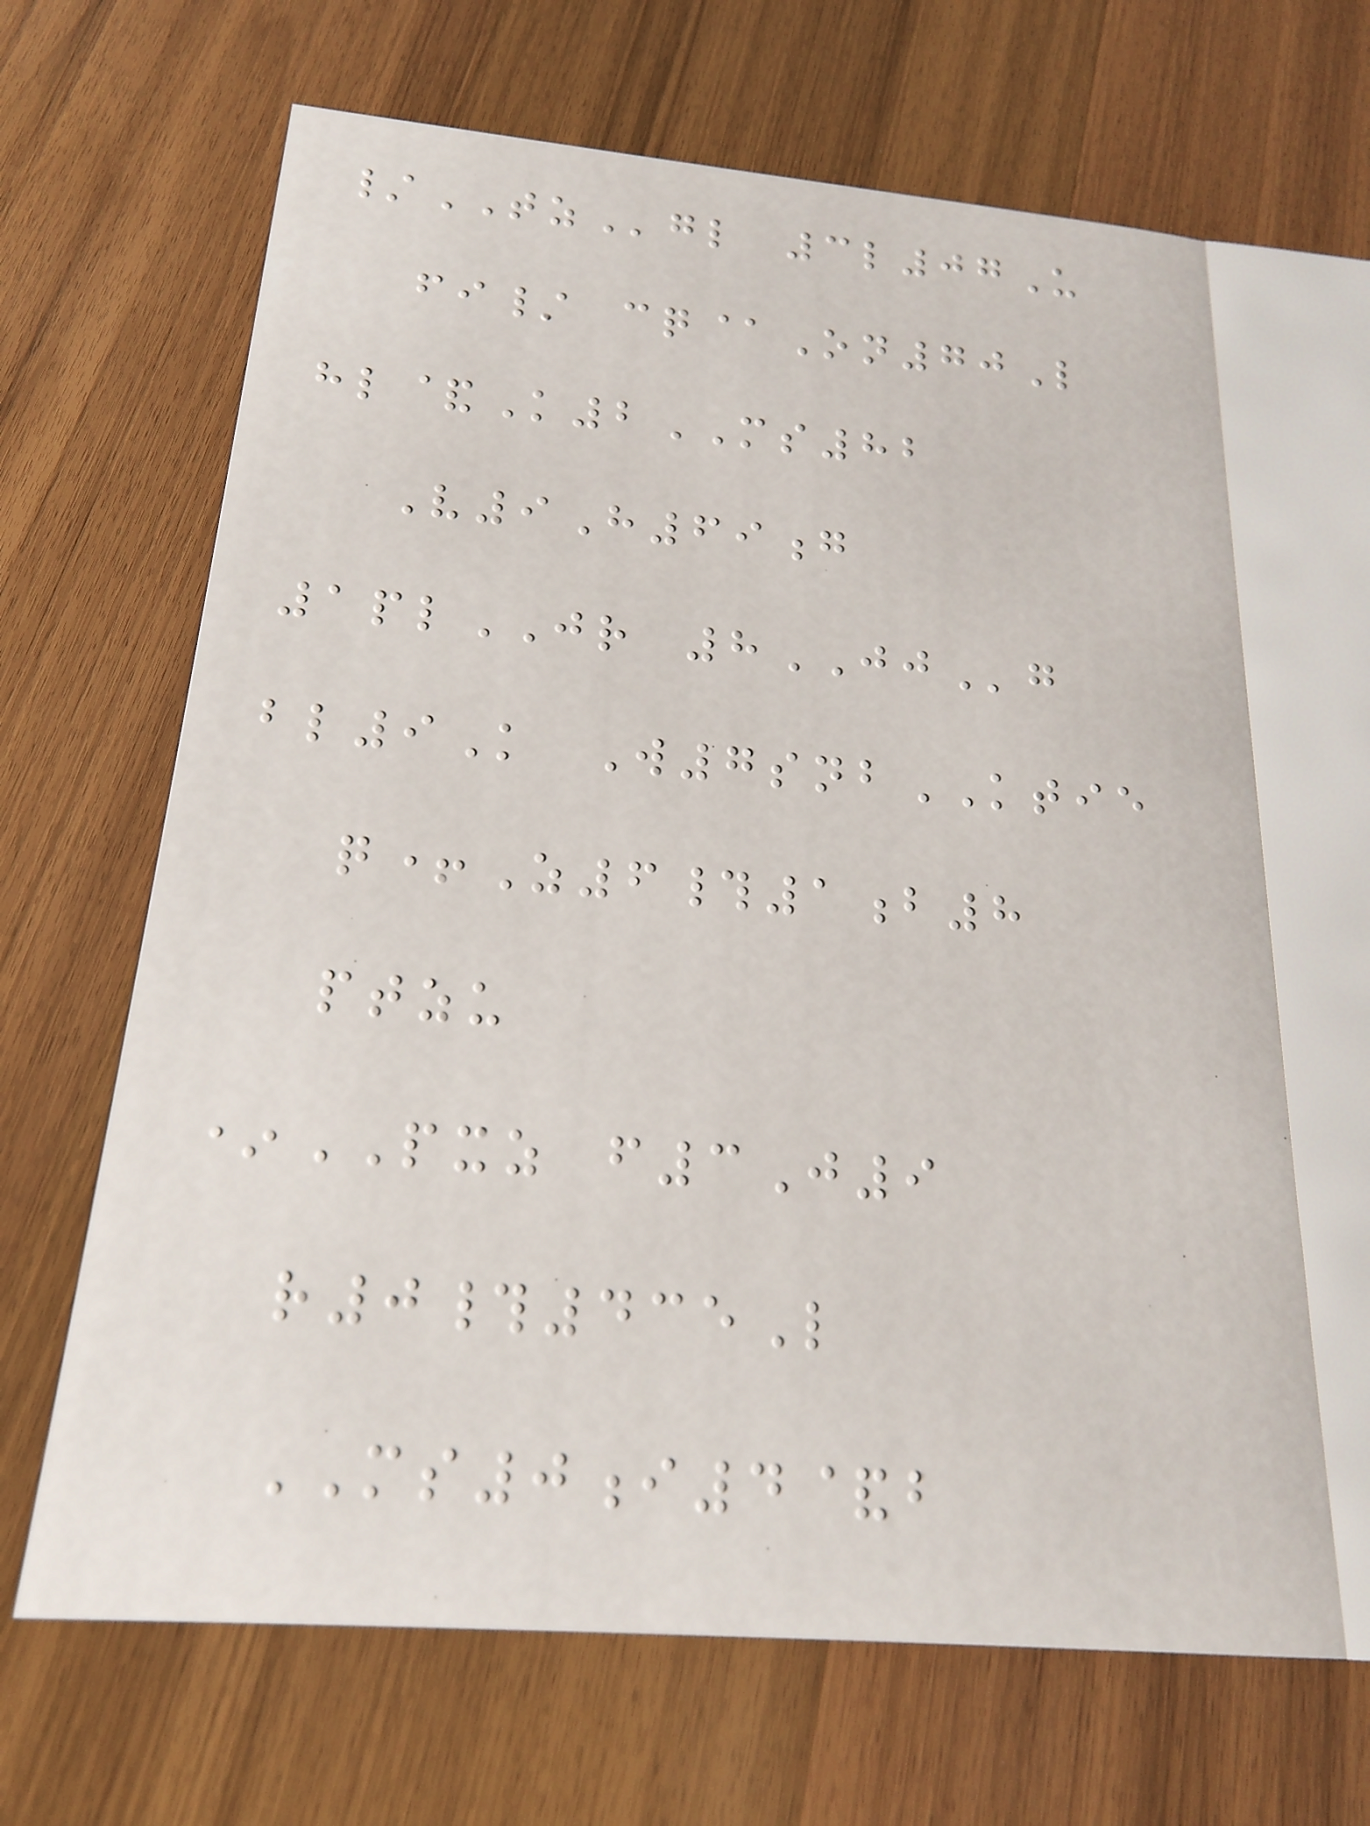/TZgl 3l07U
fi/ cq@On70L
hl&K2MS82
V9H69g
1plJR 8JJg
bl9K W7snbKTIE
q+Z6#1b8
ptzu
*PXZ f3J9
r0#435L
MS0i4&b
